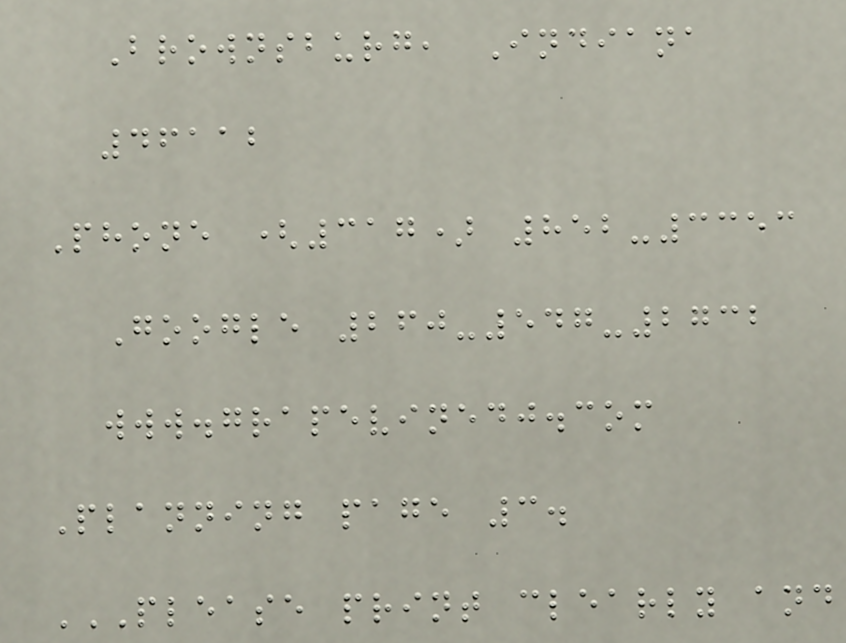Brownsburg, Indiana
46112
Phone (317) 852-3353
Google 260-547-2732
www.grapevinedj.com
Planning page 3.
PLEASE PRINT CLEARLY AND
